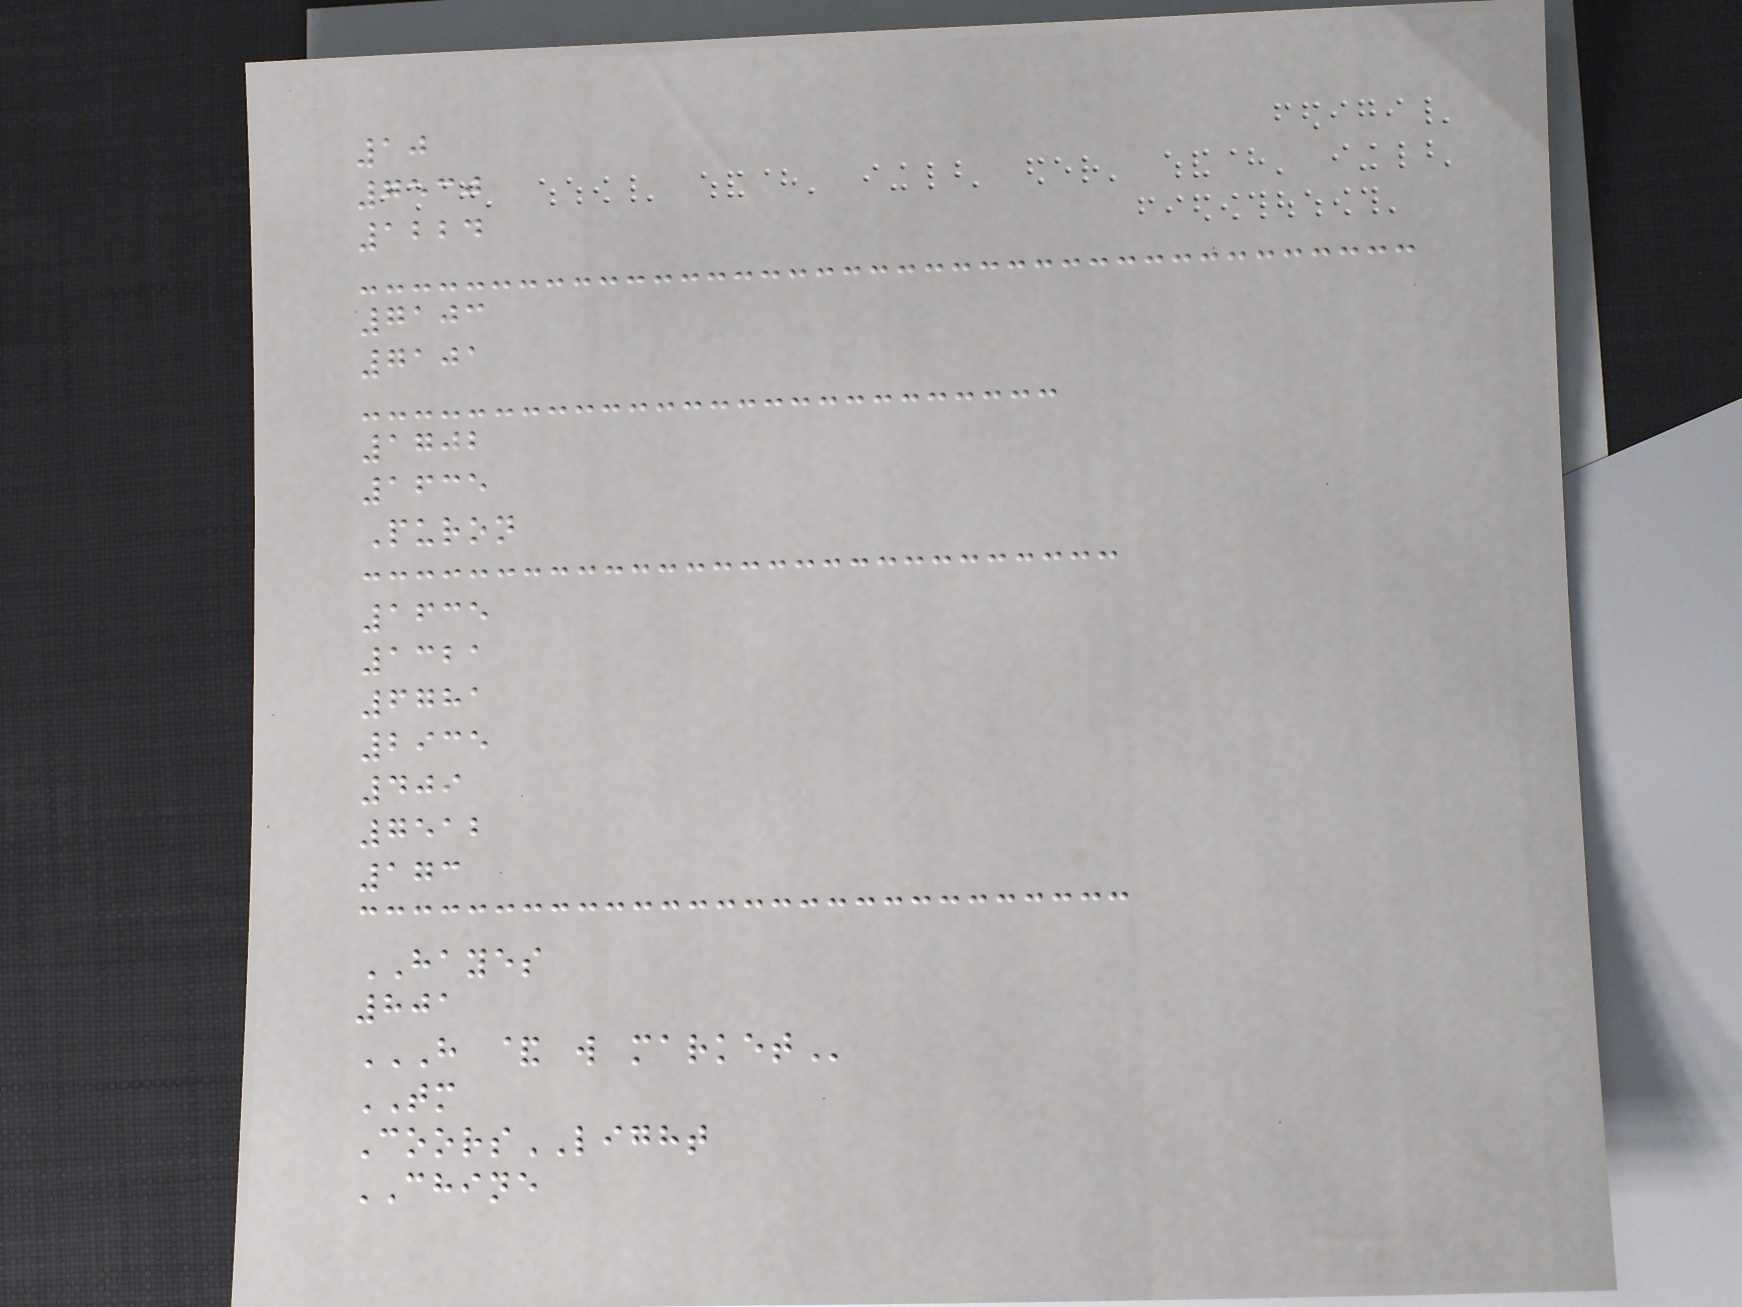10
7530
1224
7103
7101
1702
1635
Puron
1635
1321
6781
2935
409
7512
173
HAYES
801
H & W MARKET
TM
CoorsLIGHT
CHINE
